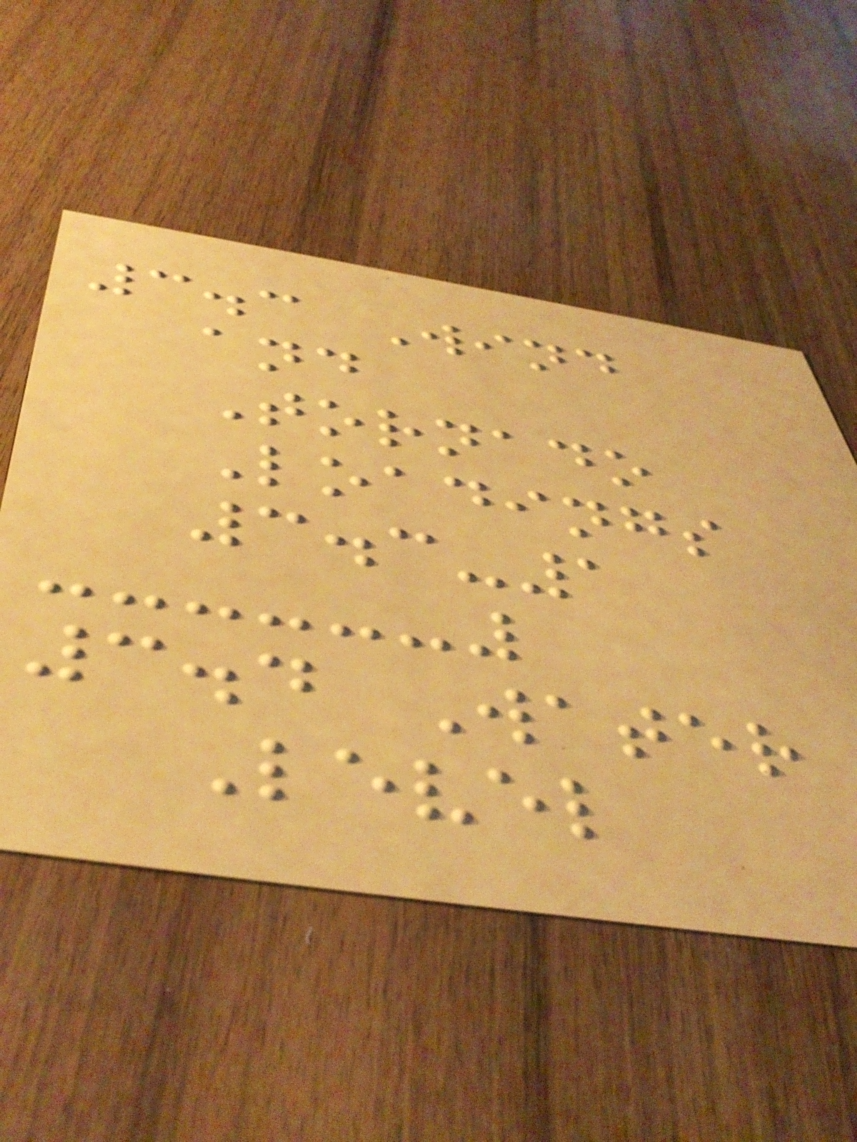3.3 Wind
and
Tornado
Loadings
3.3-1
3.4 Water
Level
